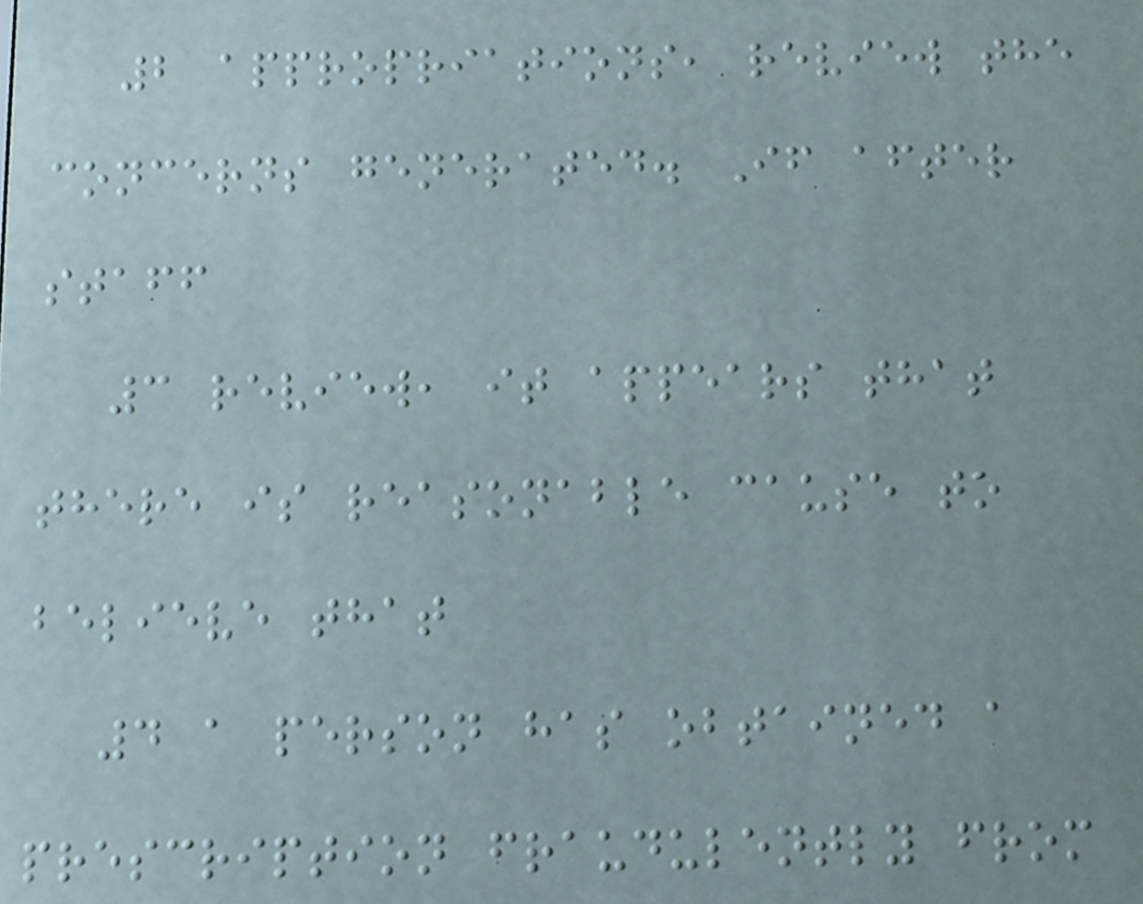2 appropriations, review the
concerns generated. If after
staff
3 review, it appears that
there is reasonable cause to
believe that
4 a person has obtained a
prescription fraudulently from
